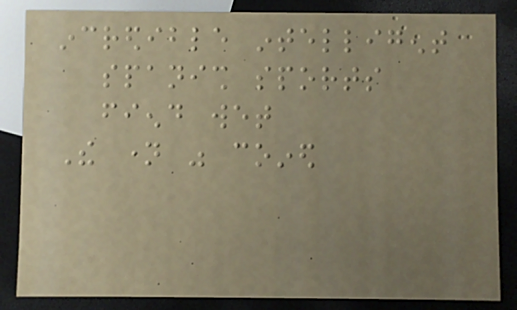incredible intelligent
spanish sports
fiend wet
The name was coined
